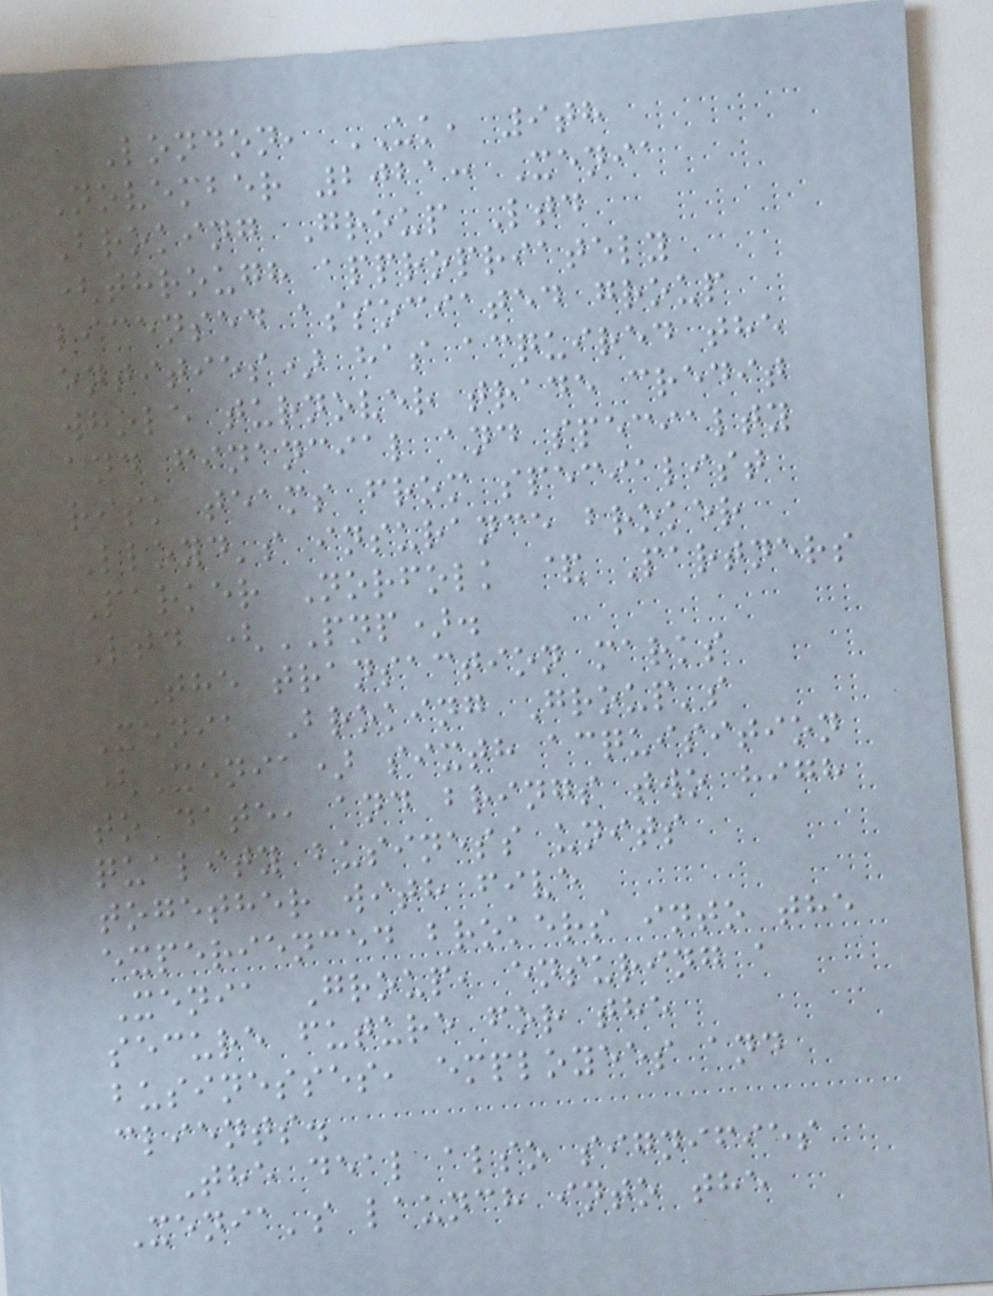London, UK, 9th
November 2021: Xenia
Broking Group Ltd
(through appropriately
licensed associated group
entities) has acquired the
whole turnover trade credit
and financial and specialty
risk teams from specialist
Lloyd's insurance broker
Parker Norfolk & Partners
Ltd (PNP).
The transaction marks
Xenia Broking Group's
(Xenia) sixth acquisition
to date, and brings two high
quality business units
together with five
experienced brokers into the
Xenia Group, ensuring a
secure future for the
businesses, employees and
clients.
The deal also signifies
Xenia's launch into the
